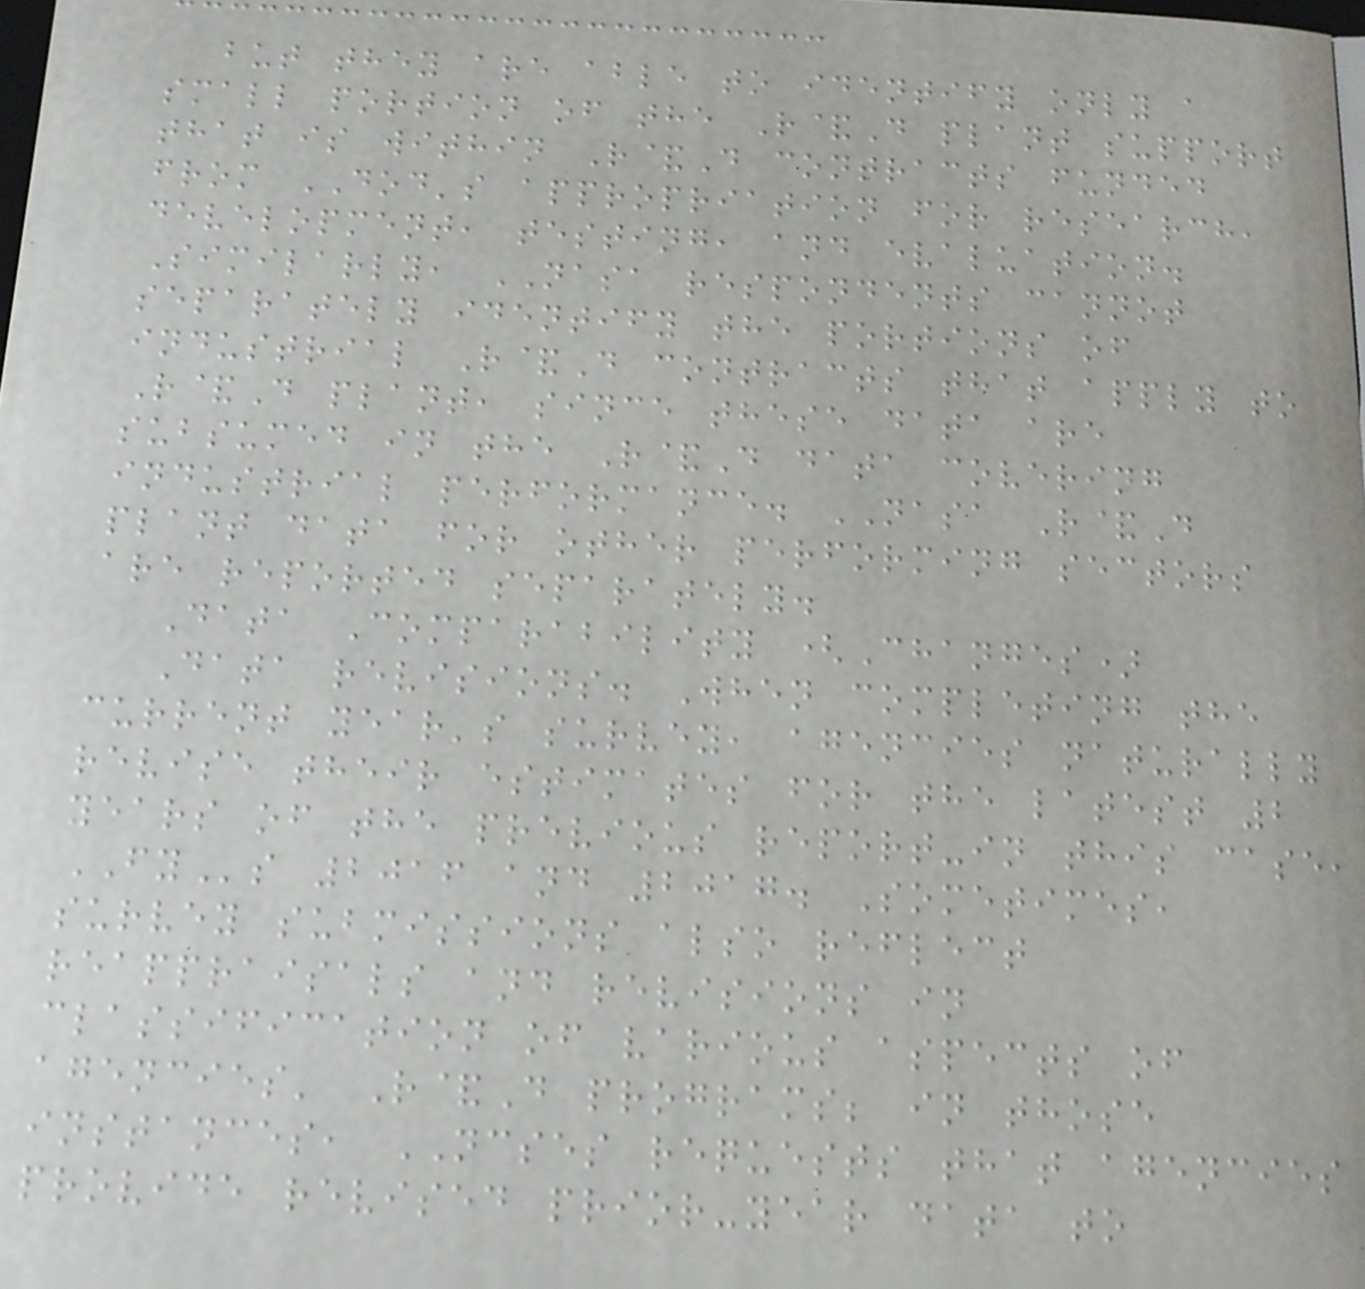but they are able to identify only a
small portion of the R&D plant support
that is within R&D contracts funded
from DOD's appropriation for research,
development, testing, and evaluation.
Similarly, NASA respondents cannot
separately identify the portions of
industrial R&D contracts that apply to
R&D plant, since these data are
subsumed in the R&D data covering
industrial performance. NASA R&D
plant data for other performing sectors
are reported separately.
Data Comparability (Changes)
Data revisions. When completing the
current year's survey, agencies naturally
revise their estimates for the latest 2
years of the previous report-in this case,
FYs 2016 and 2017. Sometimes,
survey submissions also reflect
reappraisals and revisions in
classification of various aspects of
agencies' R&D programs; in those
instances, NCSES requests that agencies
provide revised prior-year data to
